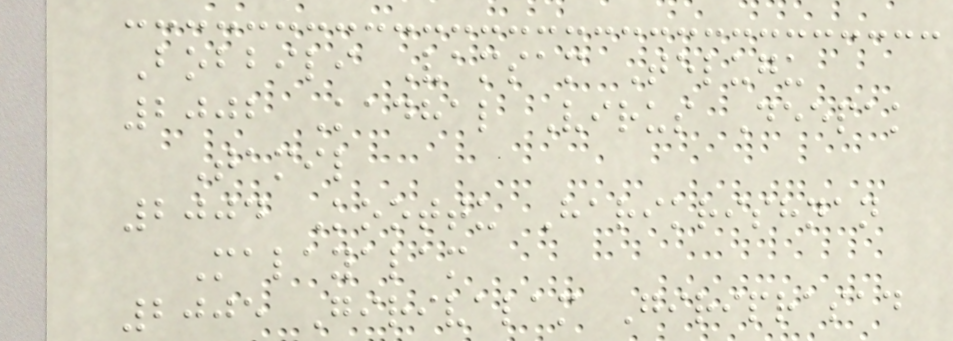Bobbili Vamsam Telugu
2002 Kadhal Virus Deepak
Tamil
2004 Koottu Harikrishnan
Malayalam
2005 Girivalam Giriprasad
